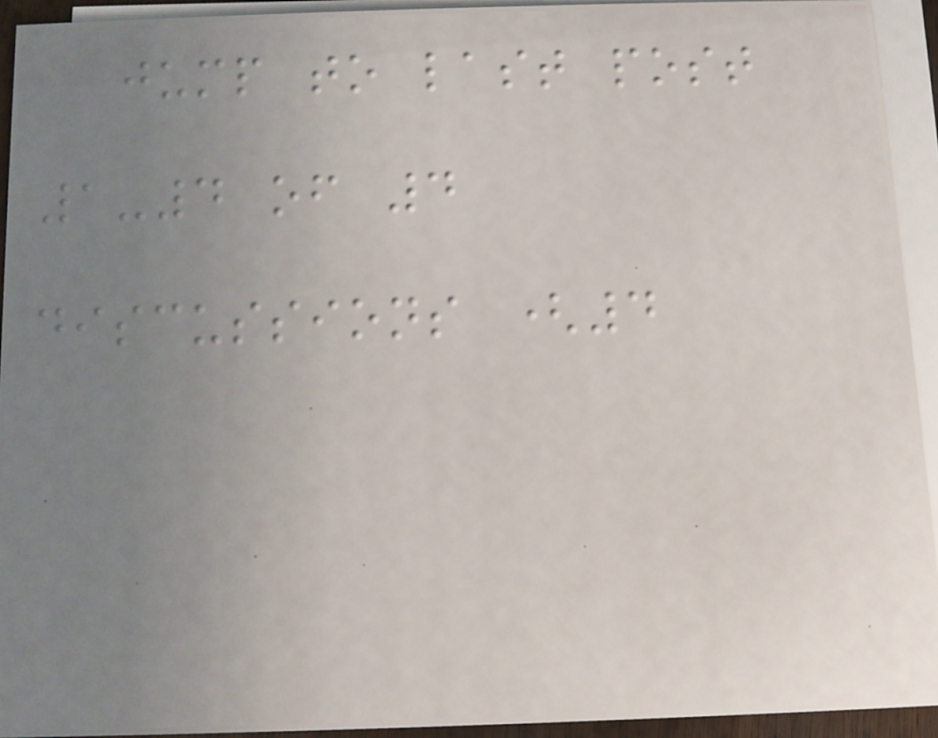jump to last post
1-4 of 4
discussions (4
